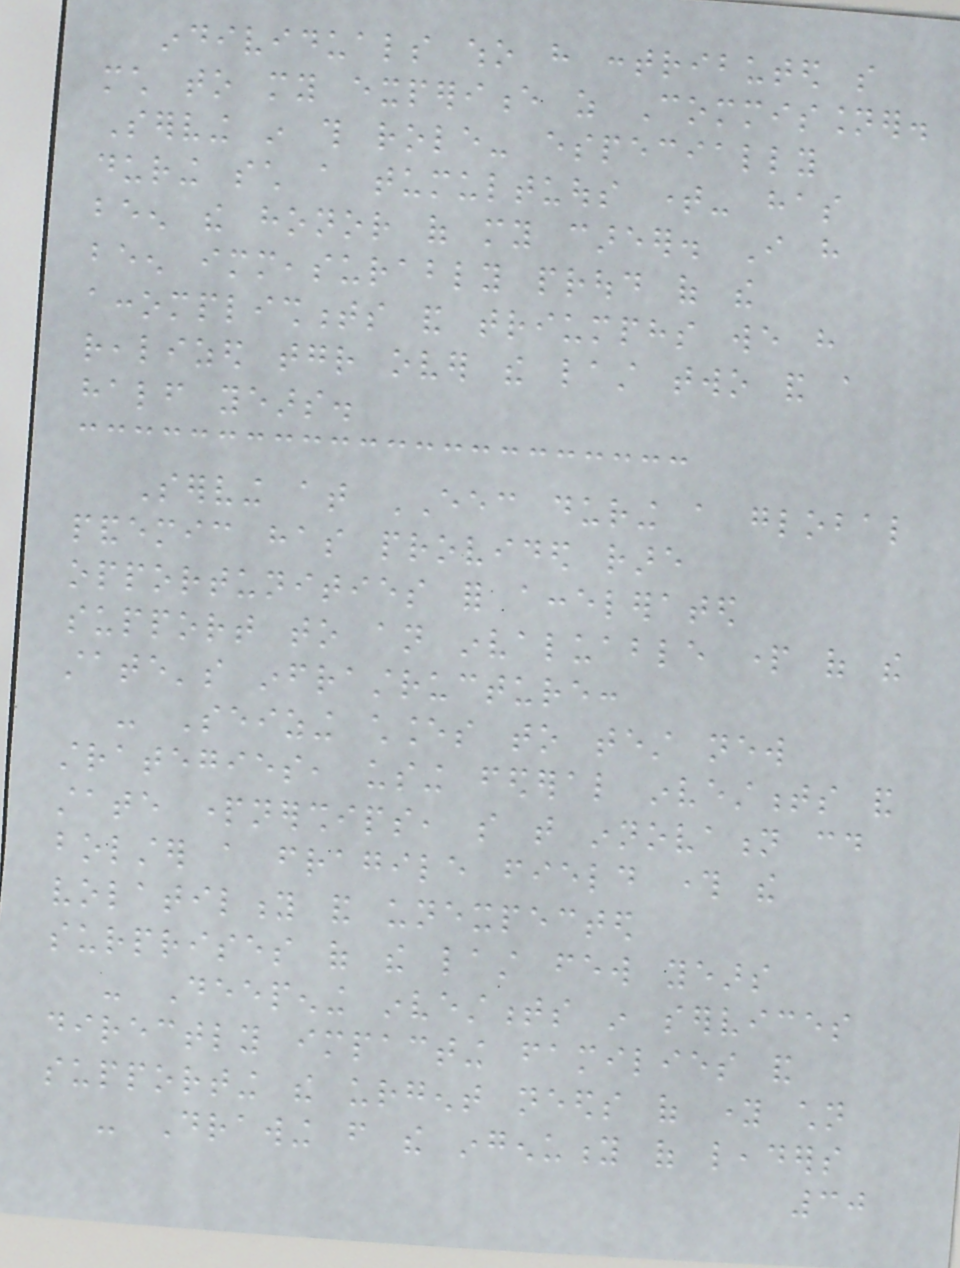individuals who have contributed so
much to my experience as Commissioner.
Serving in this role- especially
during such a tumultuous time- has
been the honor of my career. I have
been immeasurably proud of the
accomplishments and triumphs we have
realized together over the last two and a
half years.
Serving at EEC during a global
pandemic has provided rare
opportunities for accelerated
support to an invaluable part of the
state's infrastructure:
- Seizing chances to test new
strategies, using federal investments and
state partnerships, so that innovation could
bolster a fragile field through the
volatility and unexpected
surprises of the last few years
- Deepening investments in services
directly impacting families and
supporting the urgent needs of young children
- Drawing from the ingenuity of leaders
30
